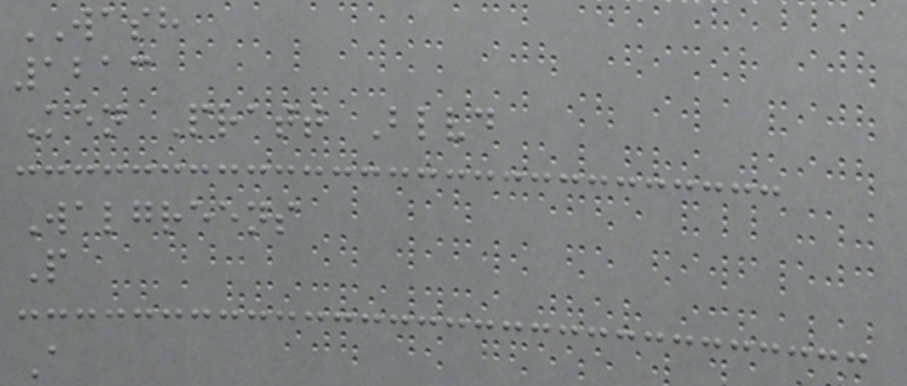WASH
1213
Ken Pratt Blvd
Walgreens
P
A
